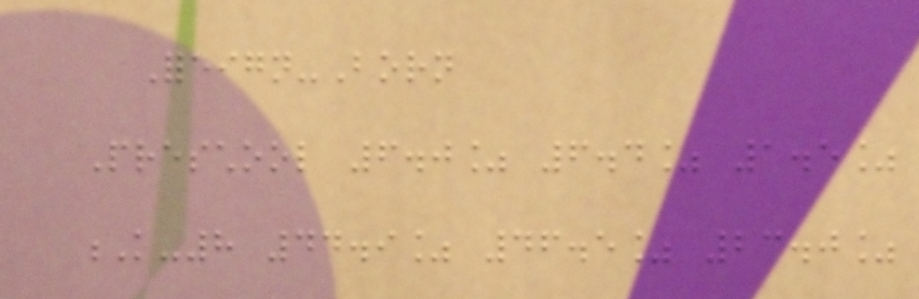Foreign-Born
Preschool 6.0% 6.4% 1.5%
K-8 44.9% 46.5% 23.0%
